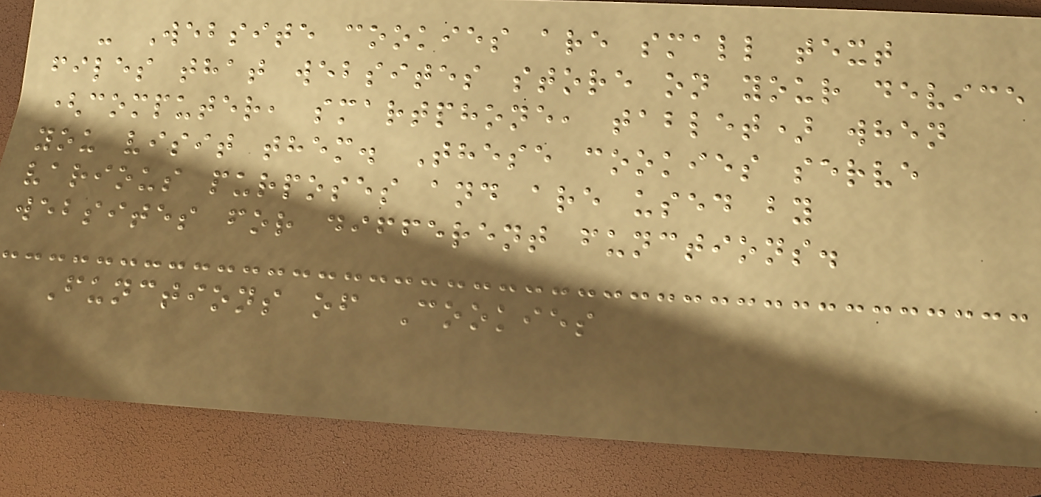- Website cookies are small text
files that websites store on your device
(computer, smartphone, tablet) when
you visit them. These cookies serve
various purposes and are used by
websites for different functions.
Functions of Cookies
